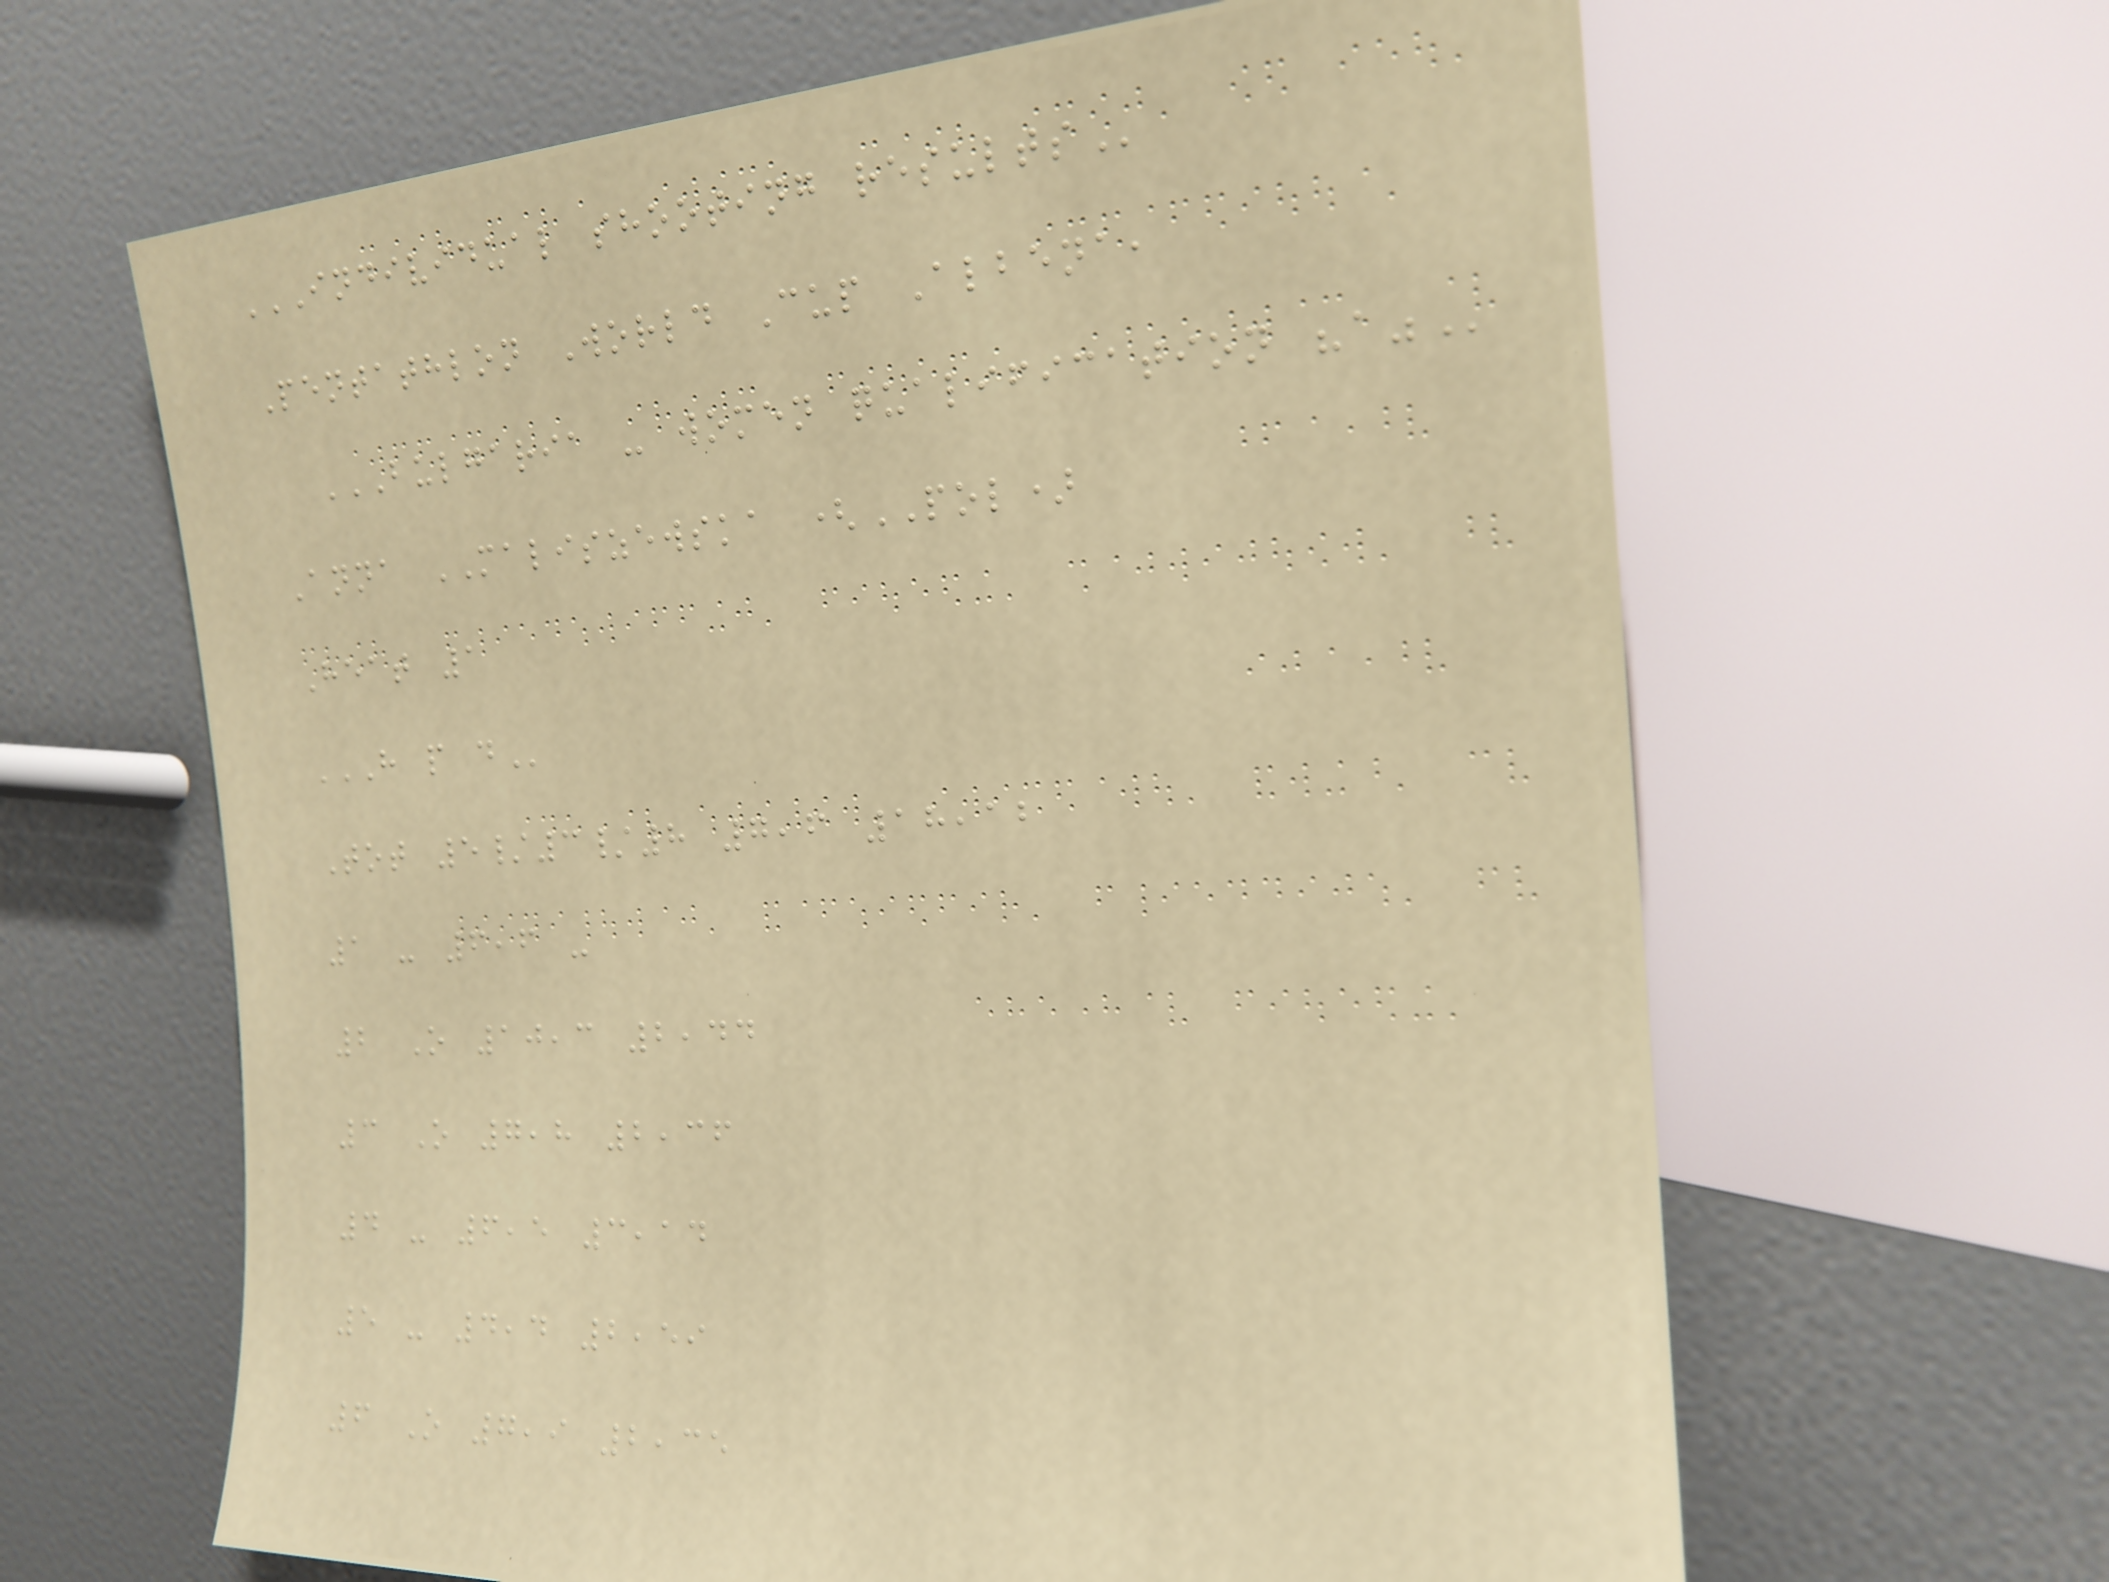INDIVIDUAL SHOOTING RESULTS
Pentathlon World Cup Albena,
BULGARIA - WOMEN QUALIFICATION "A"
Anna MALISZEWSKA (POL)
Heat 1
H P D
Tot 5/3/8 7,6 18,12
1 - 6,6 -
2 O 10,3 2,44
3 O 7,8 2,36
4 - 6,5 3,14
5 - 4,4 2,59
6 O 7,9 2,35
